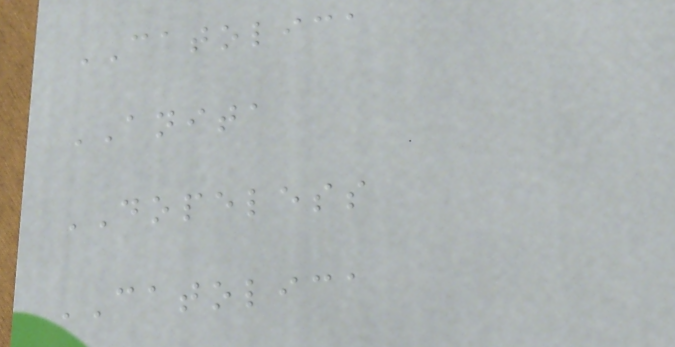CATOLICA
ANITA
DOPELESS
CATOLICA
